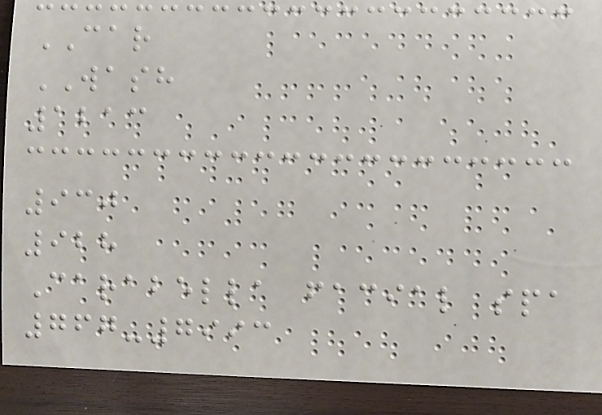CAR
WASH
1213
930
928
Carabella facial spa
767-7993
